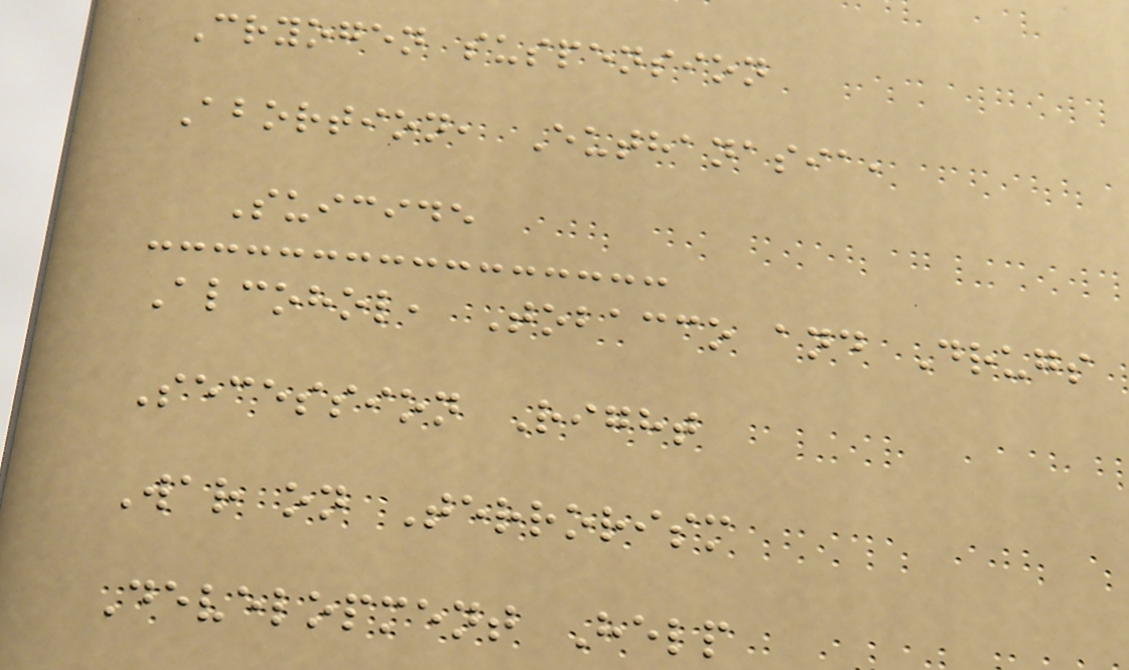Cryogen suspension
Abortion, Euthanasia,
Suicide
Alcohol, Tobacco and Drugs
Secession Right
War on Terrorism
Development Help
